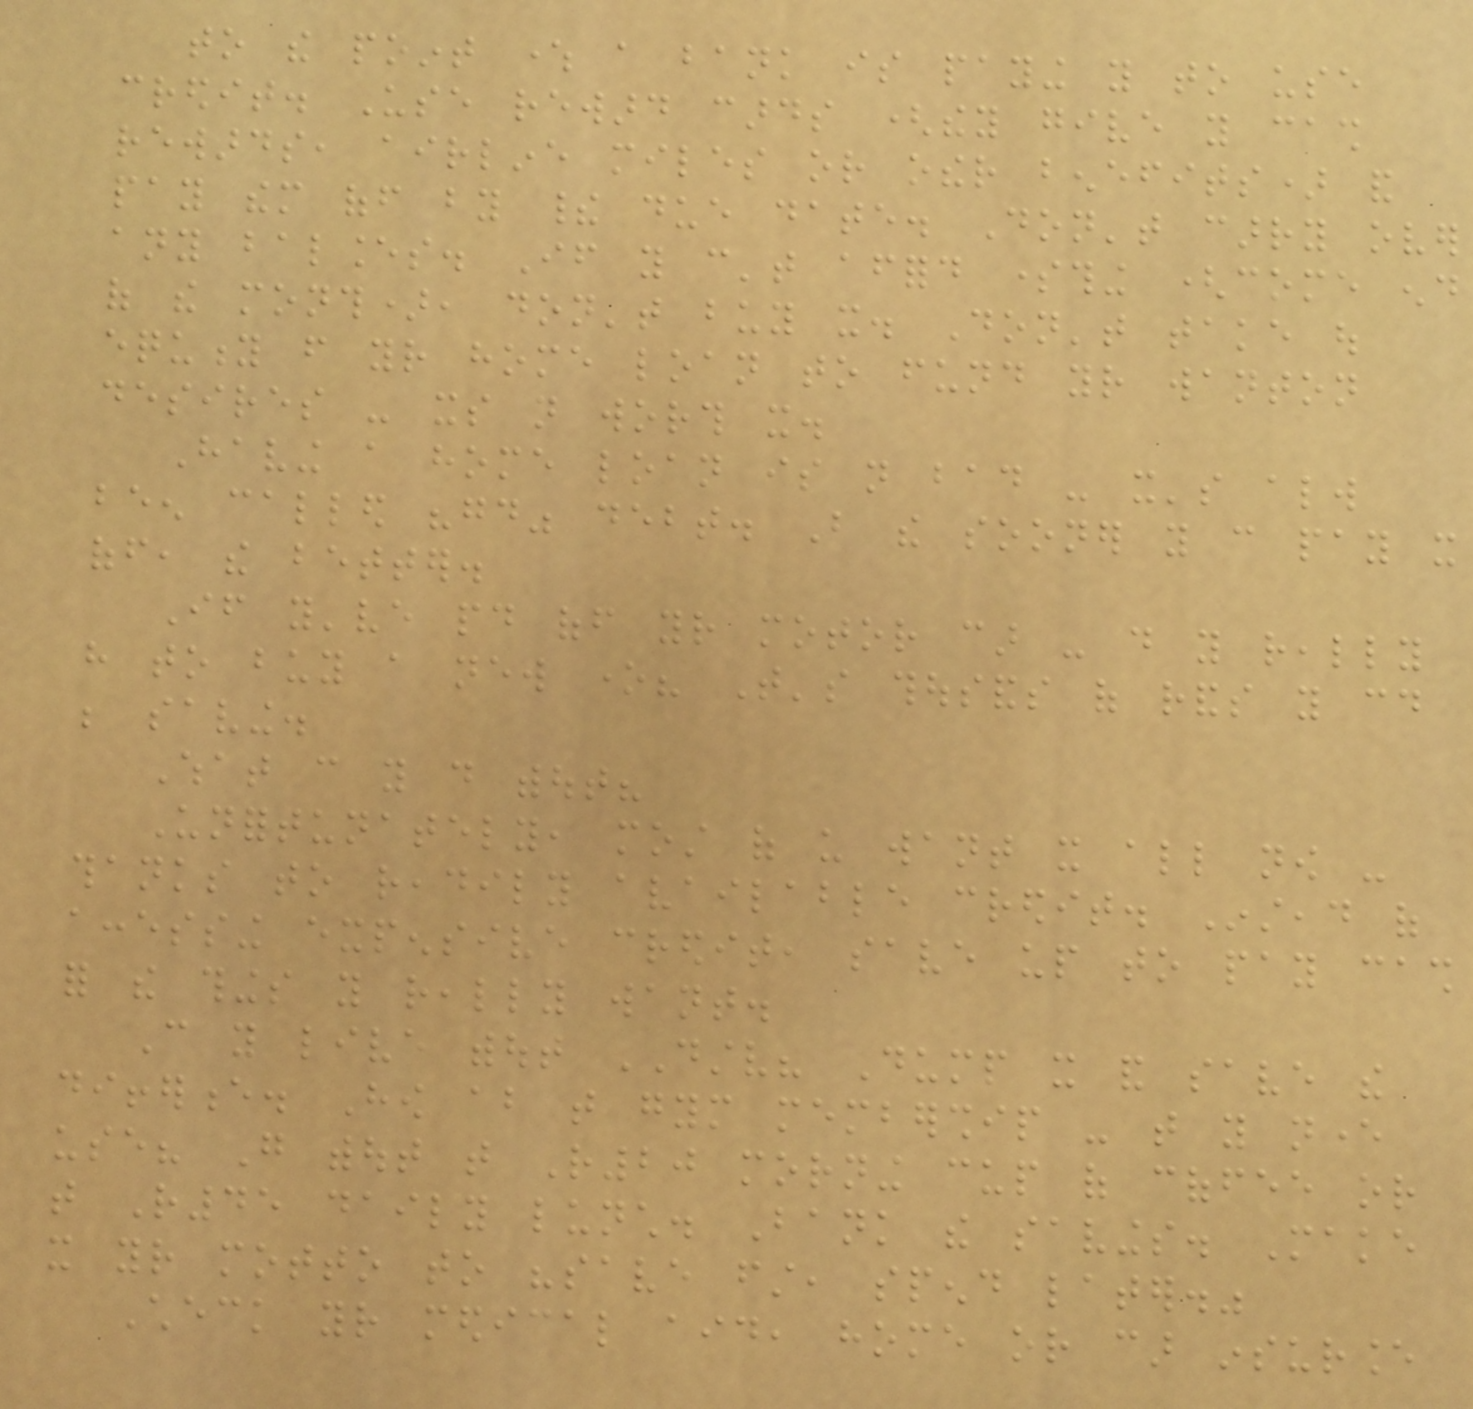to the point where a bank is paying you to use
credit. Use reward cards (they give you cash
rewards, airline miles or other benefits) and
pay them off by their due date. Don't carry over
any balances. If you can't afford something (come end
of the month), don't buy it. Don't take out
equity from your home loan to fund your wanton
desires - its not worth it.
Having a home loan is not bad - it's always
been called "good" debt. But the sooner you can pay it
off, the better.
If you've paid off your motor car - do you really
have to buy a new one? That's thousands of rands you could
be saving.
What can you do without?
Unfortunately, most of us want it all now -
thanks to readily available credit. Instead of
accessing expensive credit, save up to pay cash
for the things you really want.
Can you live without DSTV? Dump it and save the
difference. How about that gym membership - that you never
use? Go without that R20 morning cup of coffee or
that R45 daily lunch. Bank the savings. Make
it your motto to "save first, spend later."
Check your medical aid, home or car insurance
